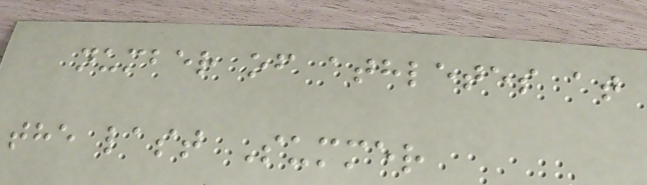number of athletes at
the last Summer
